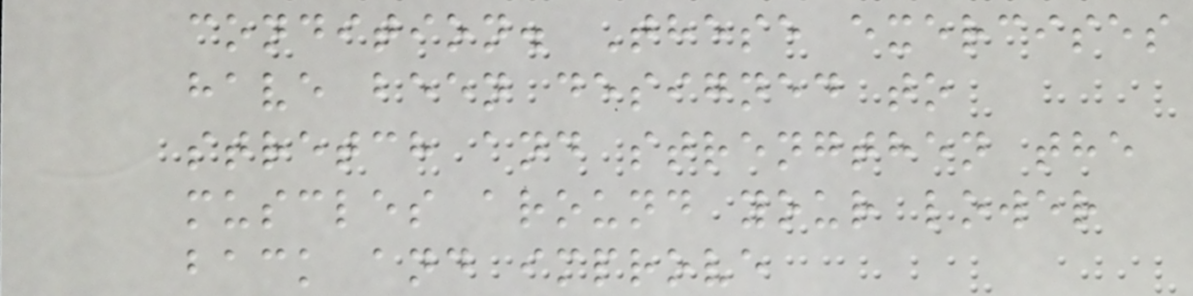condition. These exercises
have been designed to
stretch and strengthen the
muscles around your lower
back and improve
